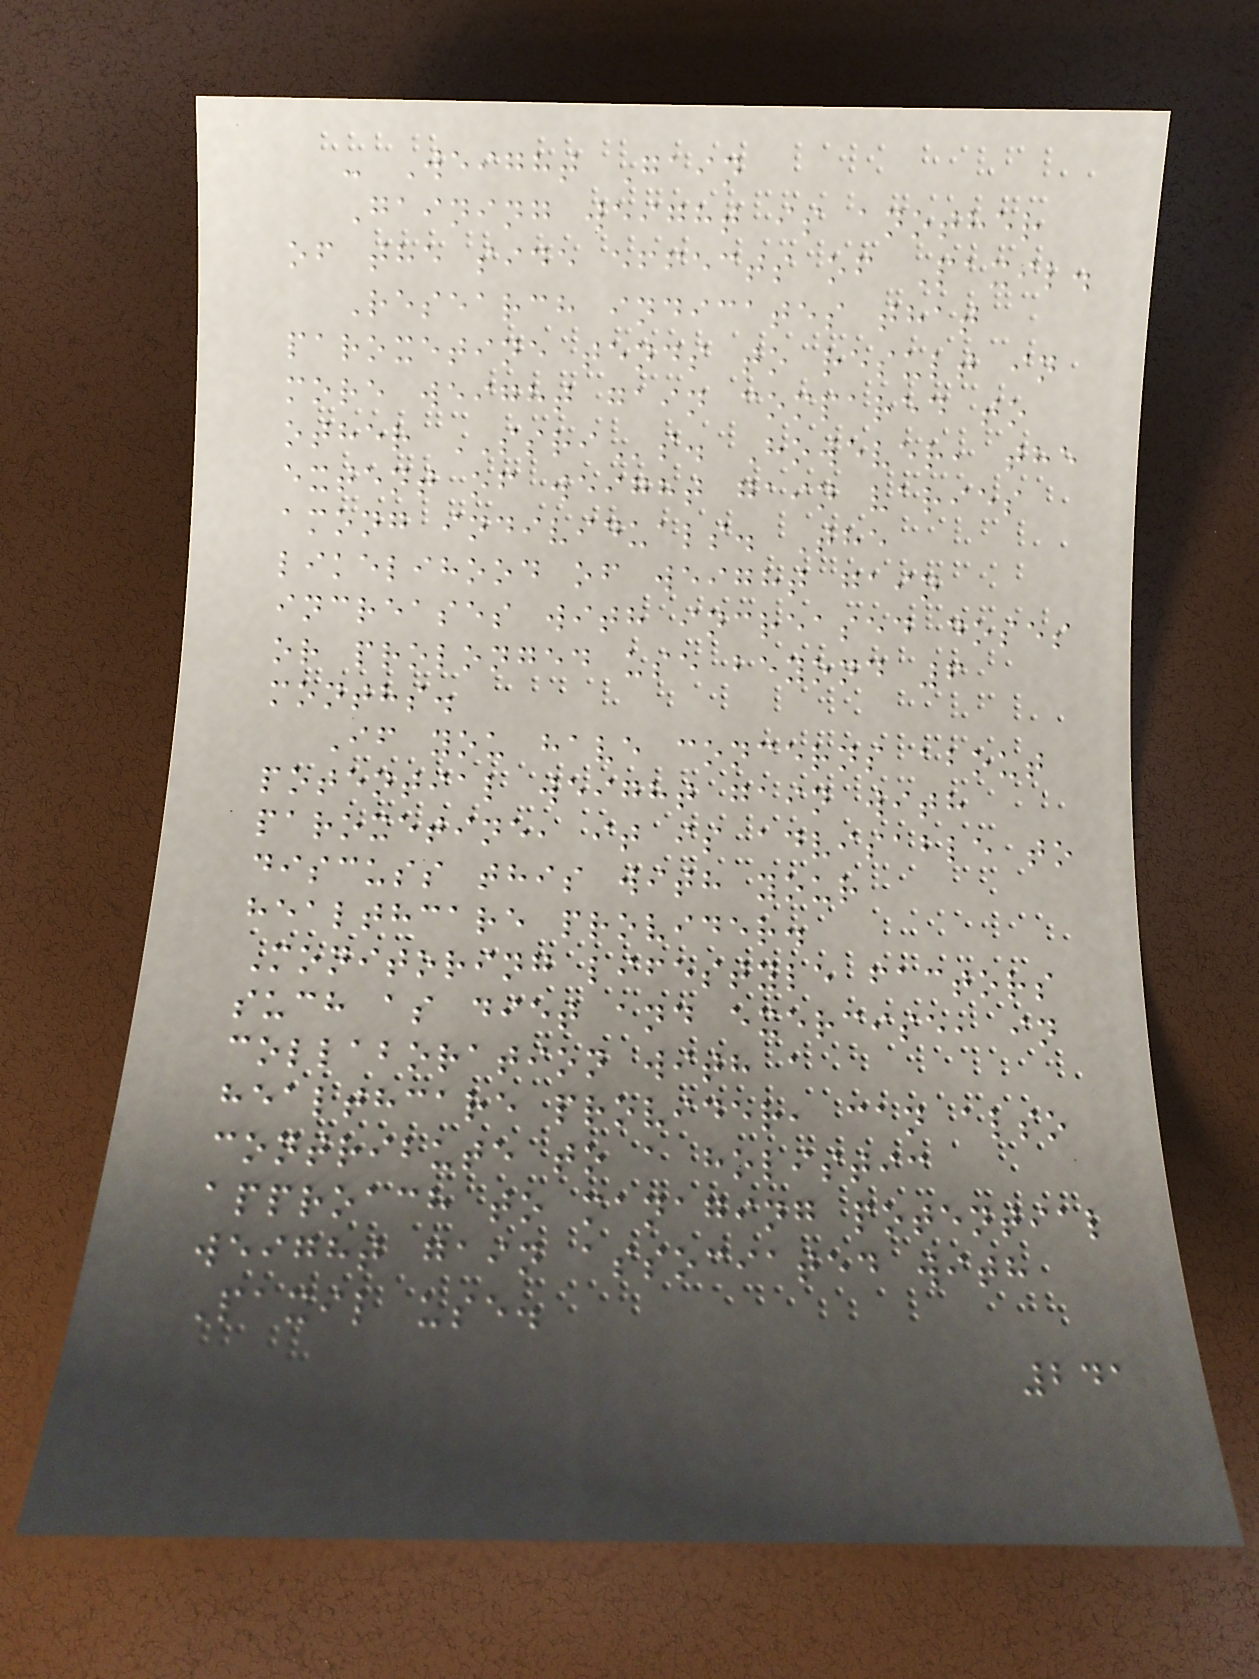- Weight Gain
Gaining weight is another
of the side effects of Paxil.
Research indicates that
paroxetine tends to result in
more weight gain compared to
other SSRIs. However, the
extent of weight gain varies
among individuals. The
likelihood of weight gain
increases with increased doses
or prolonged use beyond 6
months.
If you have concerns about
potential weight gain with
paroxetine, it is advisable to
discuss this with your
healthcare provider.
Monitoring lifestyle factors
such as diet and exercise, in
collaboration with a
healthcare provider, can also
contribute to a holistic
approach to managing potential
weight gain associated with
Paxil use.
241
